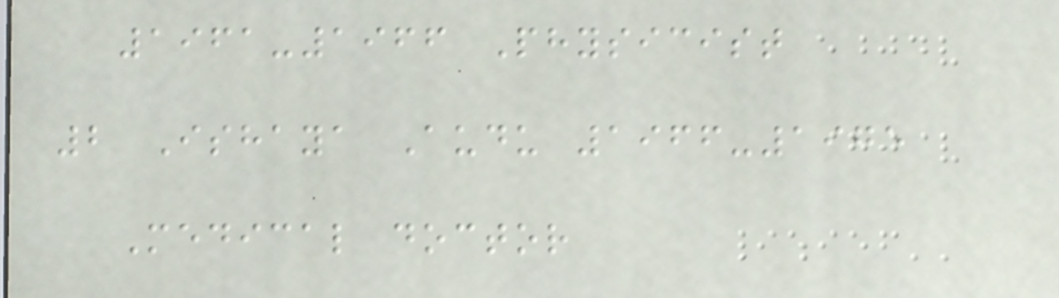1961-1966 Physicist
2 Ishaya Audu 1966-1975
Medical doctor
